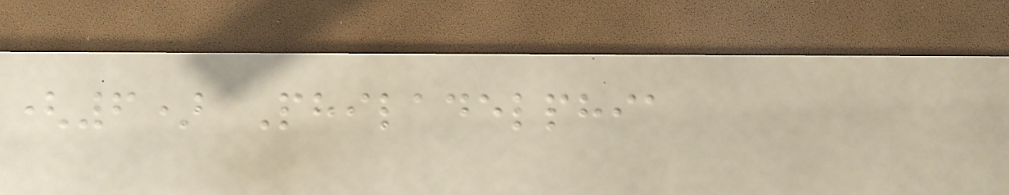(6) Philadelphia
